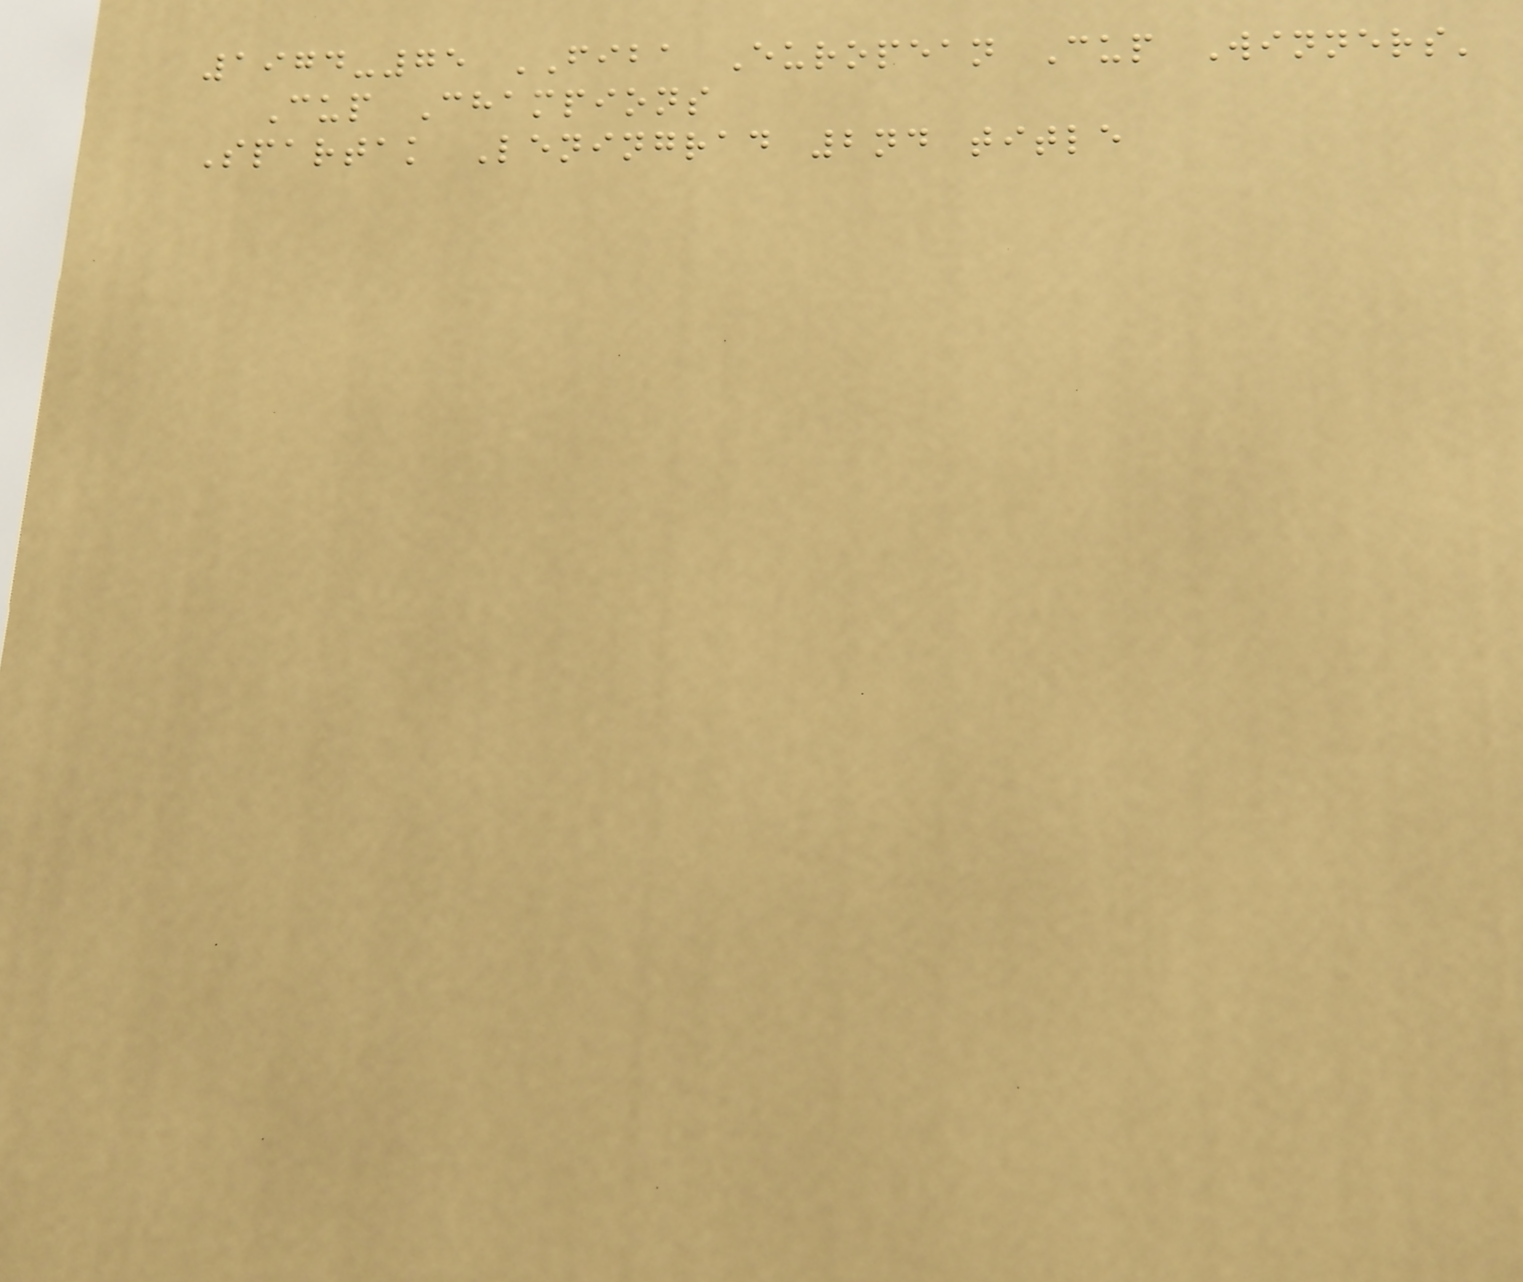1974-75 FIBA European Cup Winners'
Cup Champions
Spartak Leningrad 2nd title
